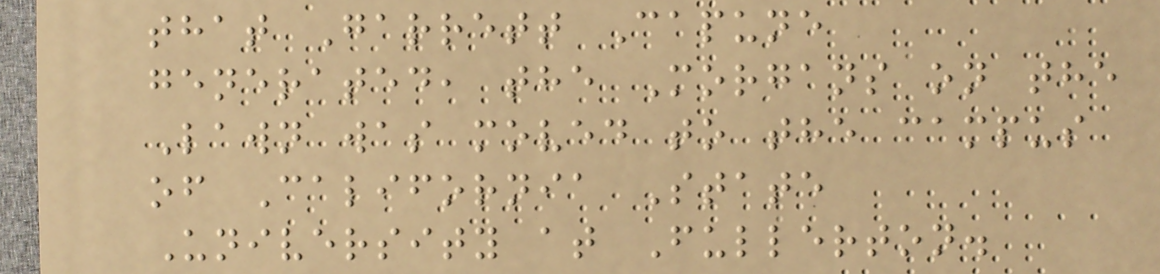that Garrett Capune
generated, the Morgans on the
Lawn was moved to the campus
of California State
University at Fullerton.
